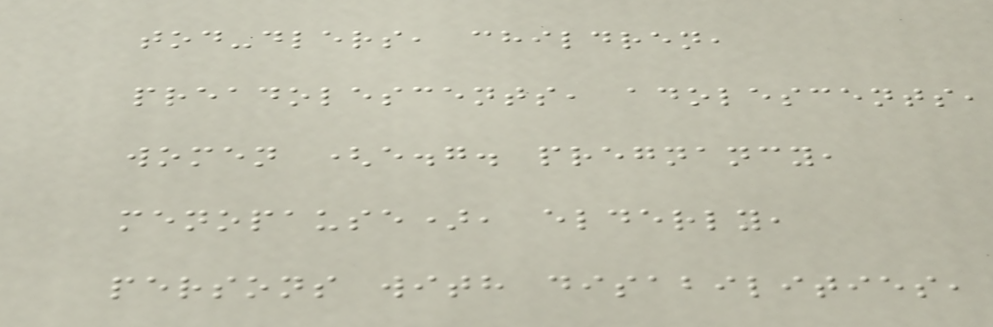tod-dlers, children,
preadolescents, adolescents,
women (e.g. pregnancy,
menopause), elderly,
persons with disabilities,
